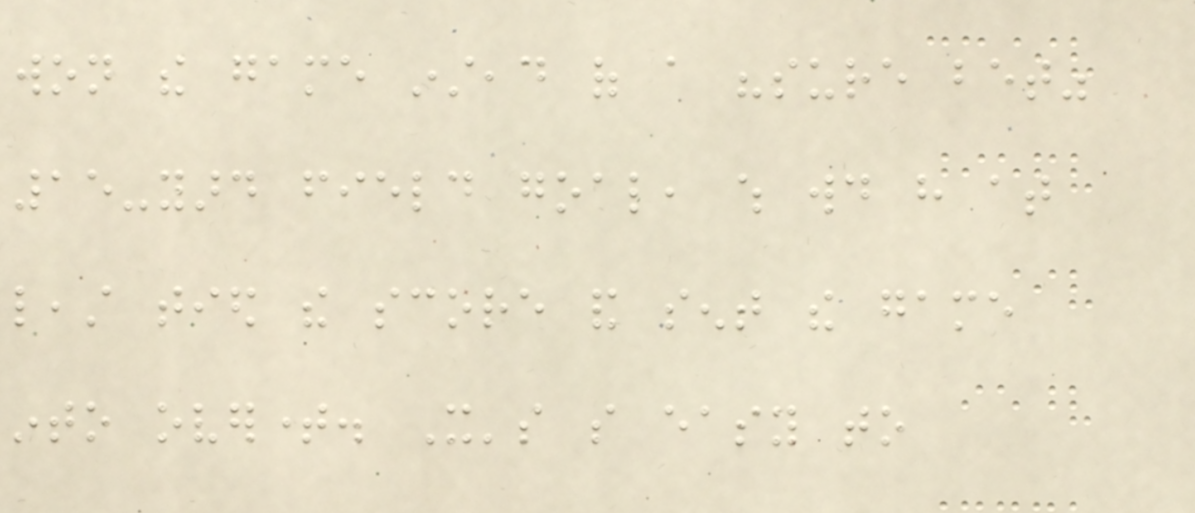won the game instead of a "sure bet"
15-yard field goal, which would have at
least tied the score and sent the game
into overtime. It's so easy to
